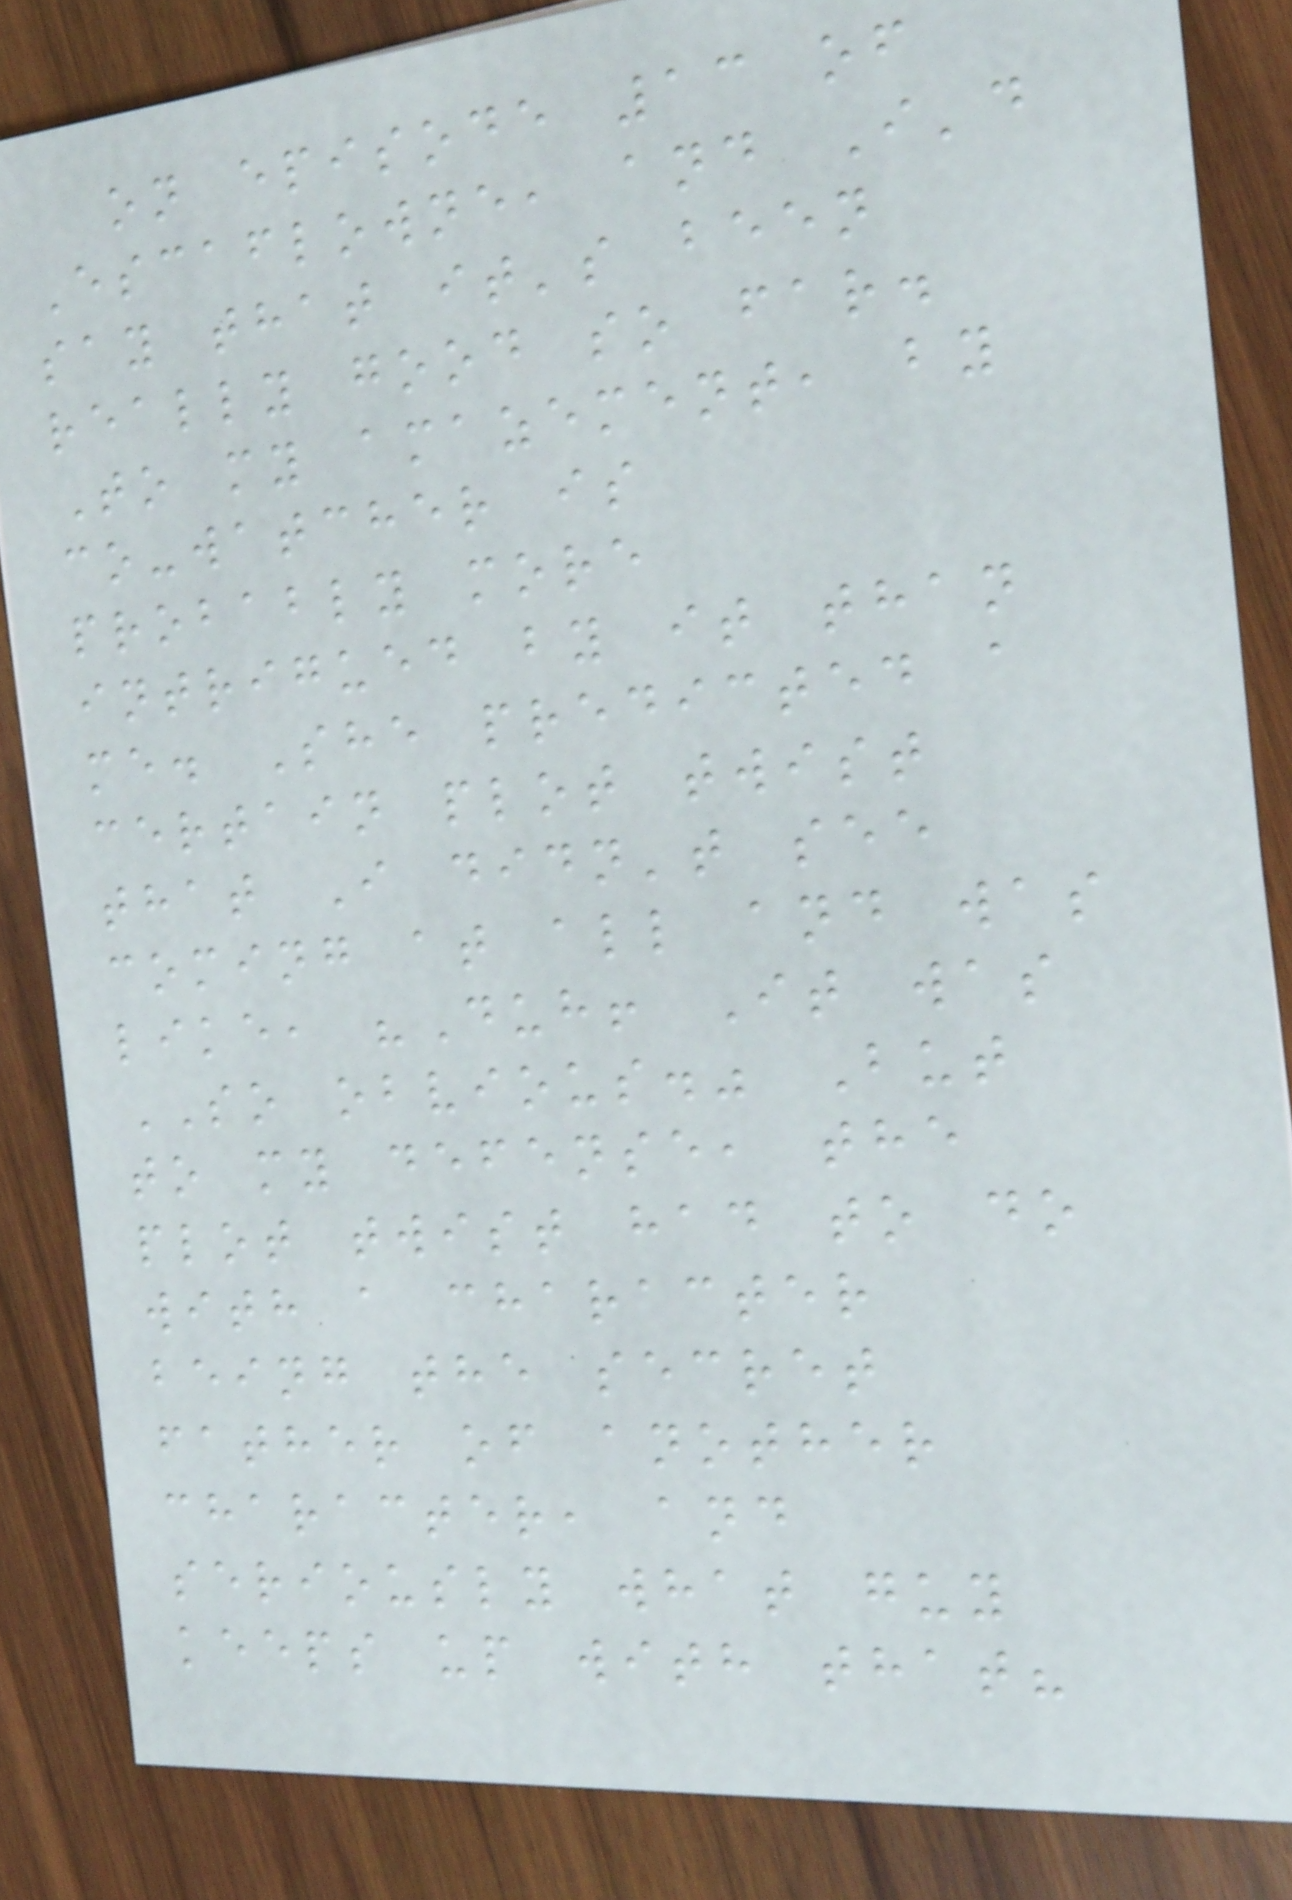on episode 13 of
Escaflowne, and I'd
say that it's been
really good so far.
To my amazement, by
co-watcher is
probably more
intrigued by it than
me. She predicted a
certain plot twist
that I didn't see
coming at all and was
like, "Duh! It was
SO obvious." But
to my defense, the
plot twist had to do
with a character
being the secret
father of another
character, and
seriously what guy
keeps up with that?
